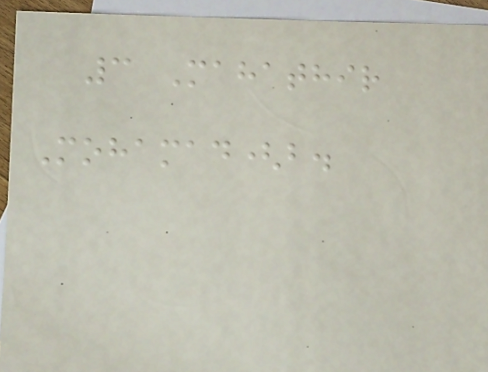3 Mahathir
Mohamad(b.
